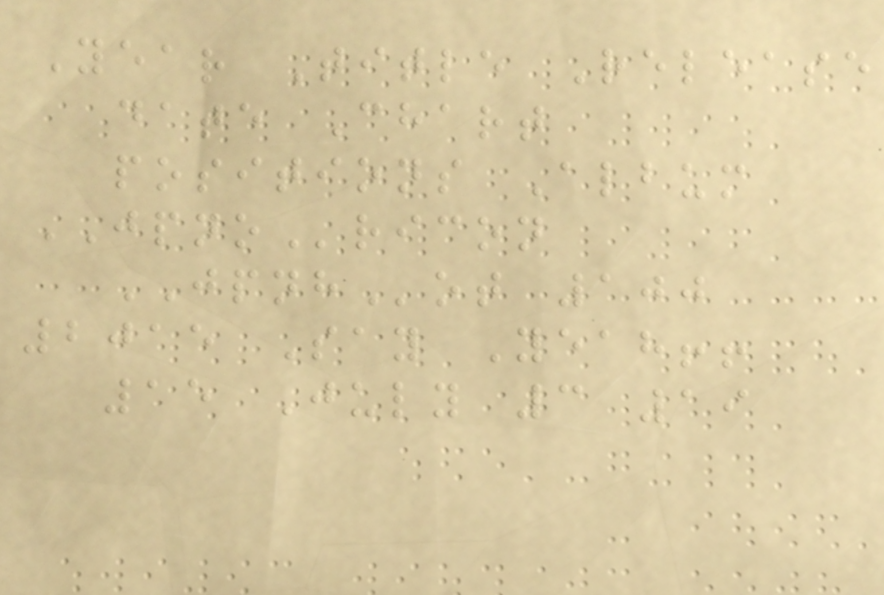Year Title Release
date Chart
positions Album
JPNOricon
JPNHot 100
2015 Say Yeah!!
15 July 3 19
